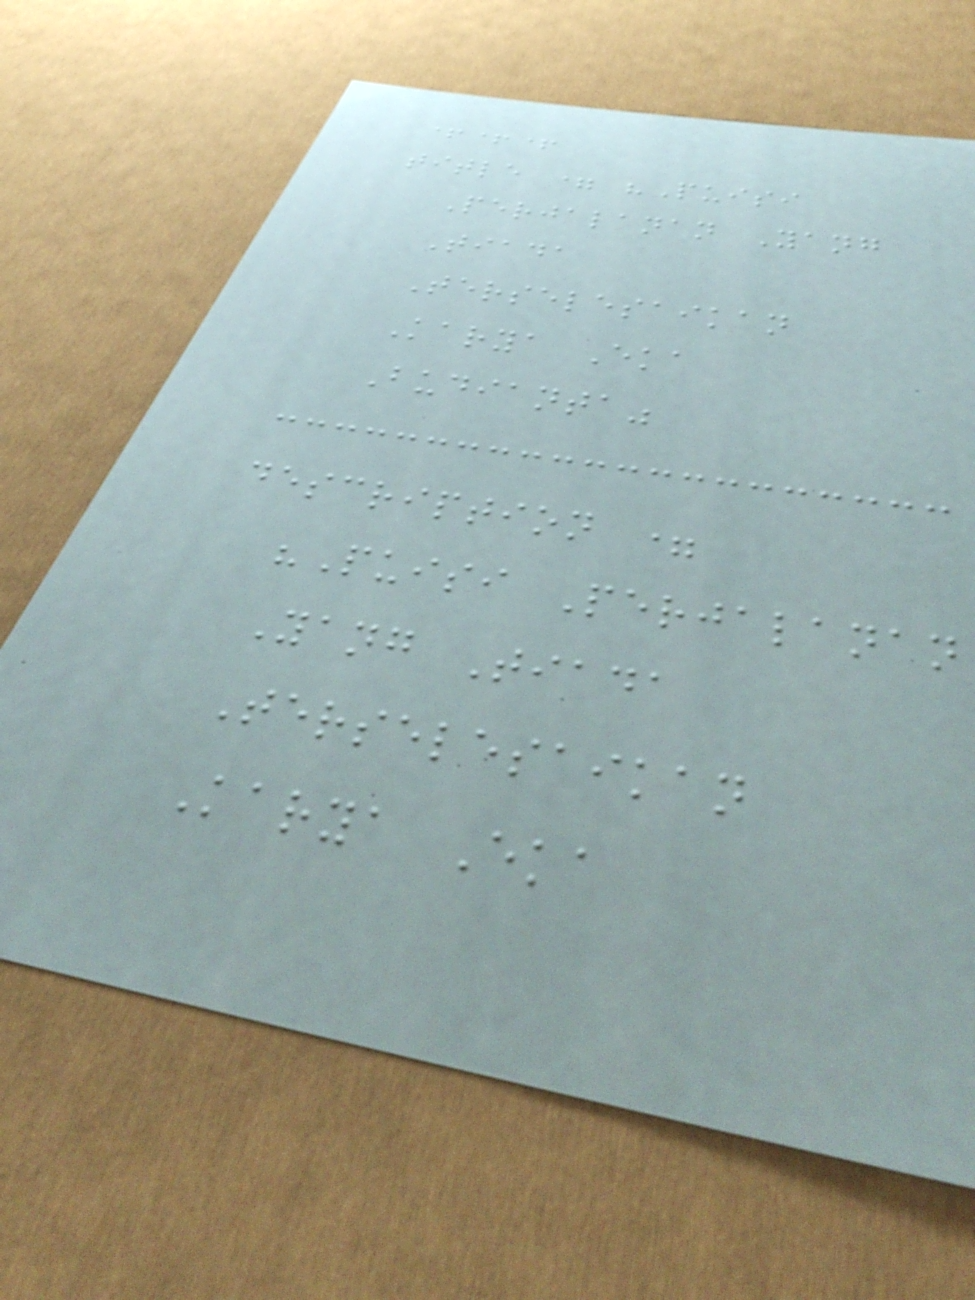+++
title = "Puisi
Perjalanan Yang
Tiada
Terselesaikan
Karya Eka
Budianta"
description =
"Puisi Perjalanan
Yang Tiada
Terselesaikan
Karya Eka
